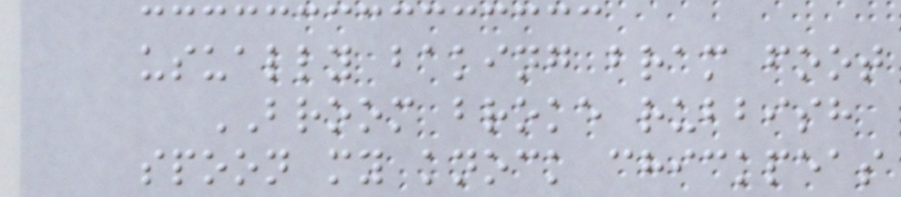usually baking bram foot
BROOM broke rubbish
spoon my knock chickpeas
